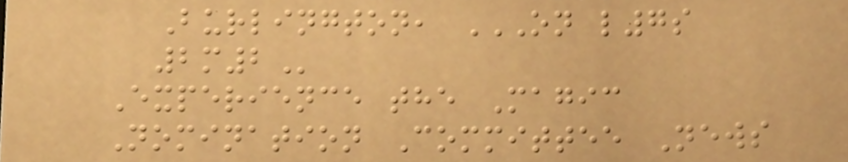Burlington, ON L7S
2M2
Experience the Magic
Nomination Committee News
